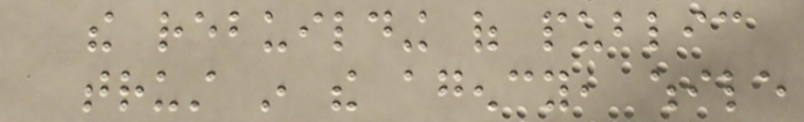the rebuilding of public
trust in the agency, while
